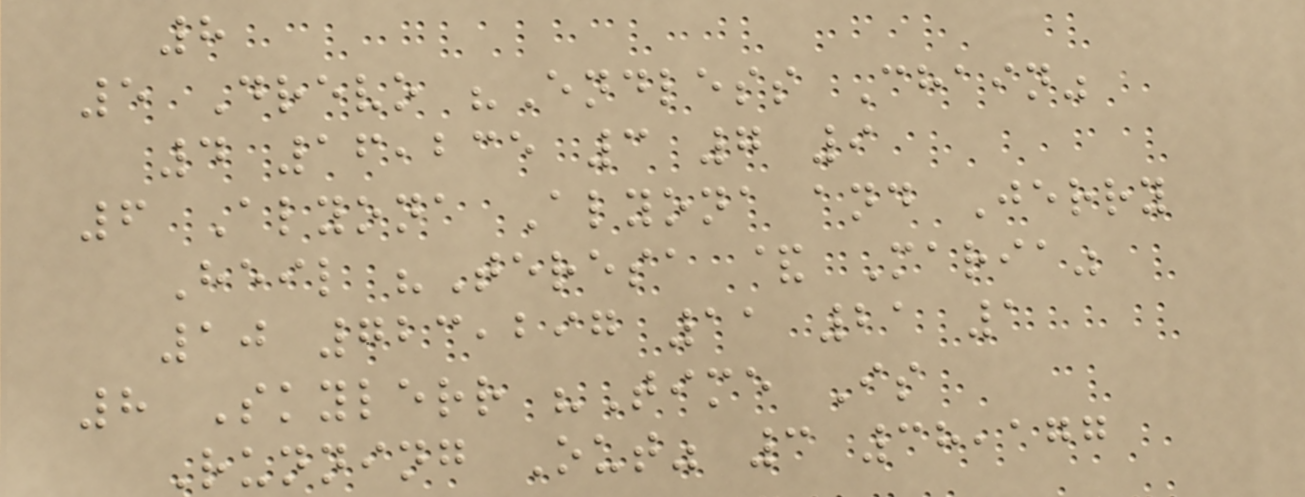8
5 Drevo "Endless Chain"
4 16,235 3 7 9
6 Alyona Alyona and Jerry
Heil "Teresa & Maria"
10 723,297 11 21 1
8 Skylerr "Time Is
Running Out" 3 38,177
